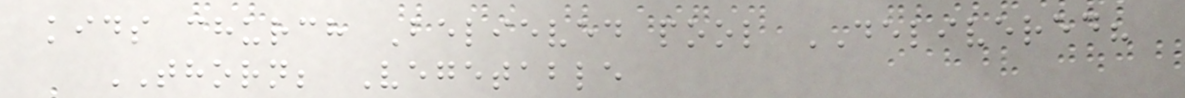kids church Believed pool DELIVERED?
THORN; Vegetable
